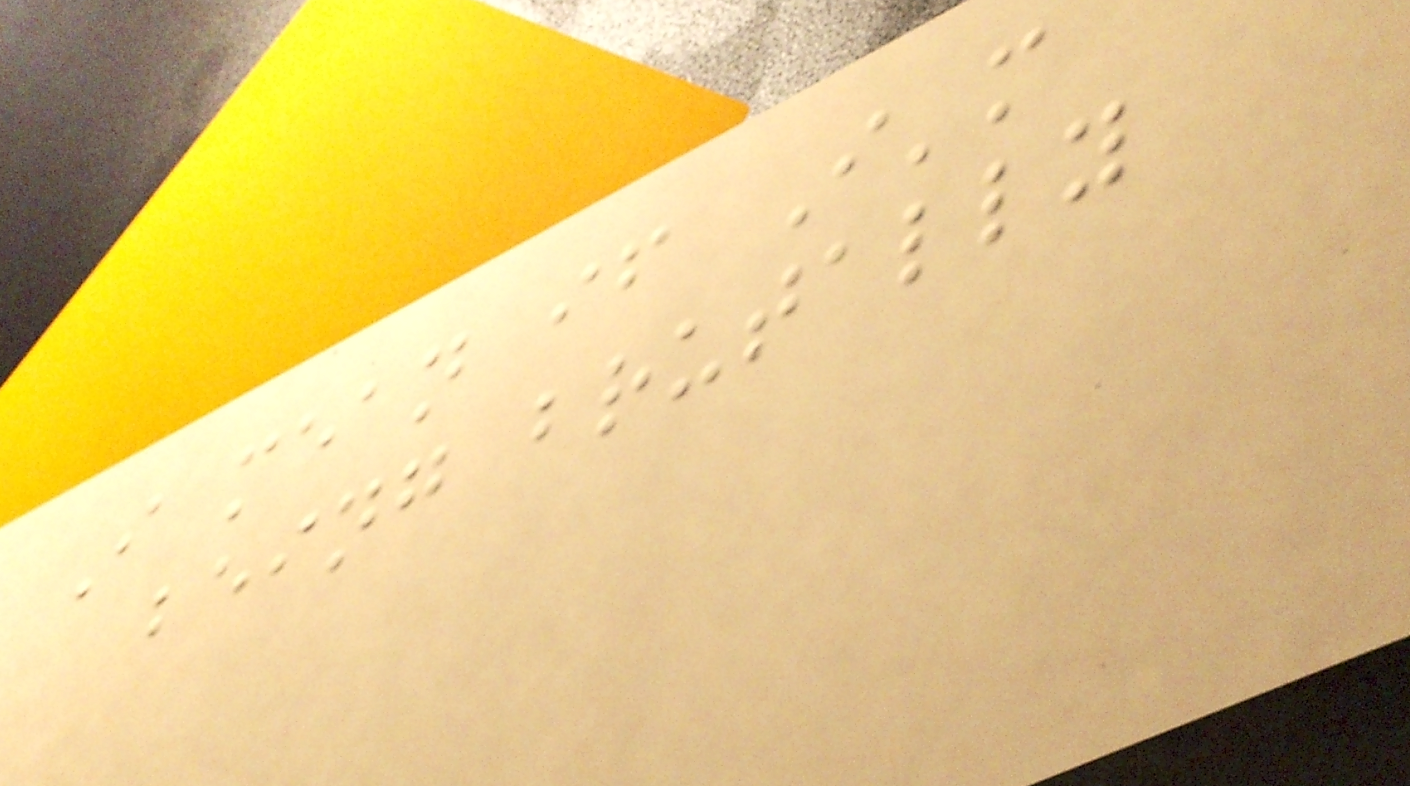I mean if I'm
being brutally
